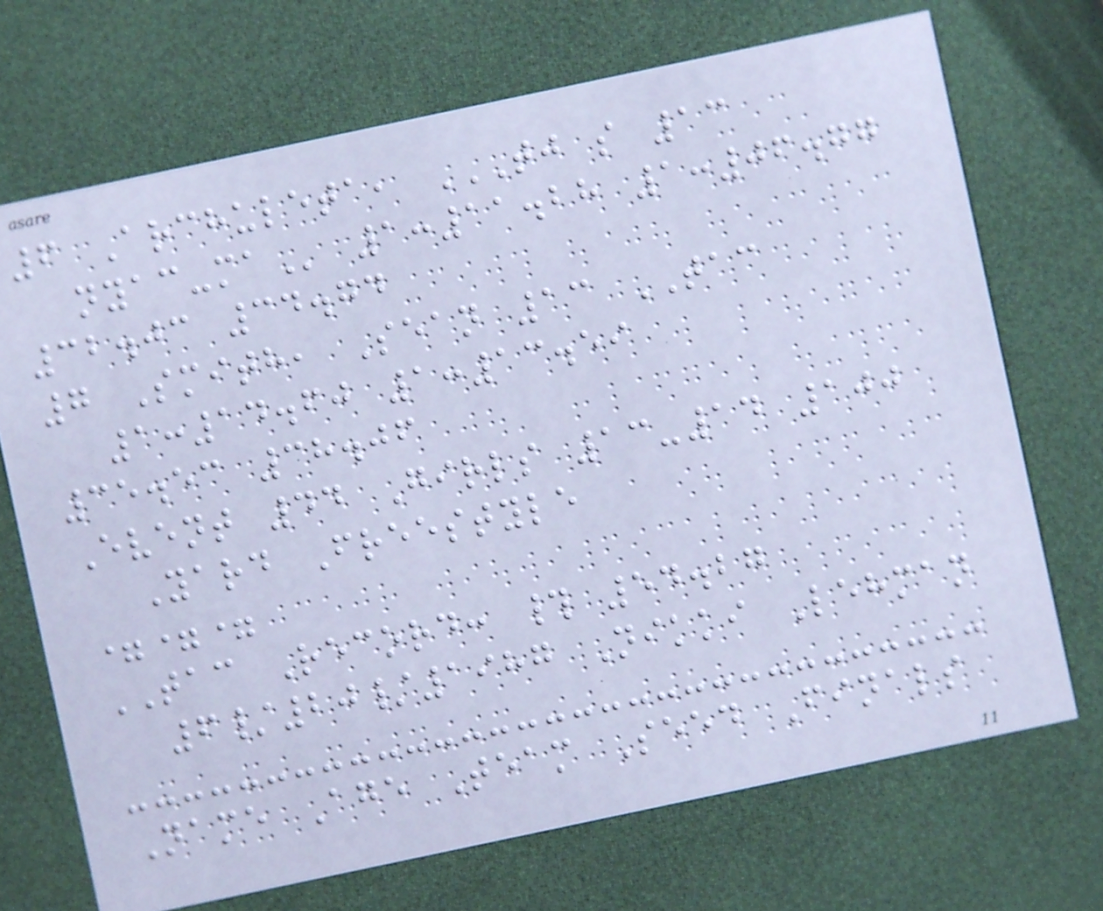6 Archuleta, TJ S 13
NYAC-MA 1:11.28 1:06.77
32.03 34.74
7 Smith, Sean 13 TAC
1:14.60 1:13.59
35.53 38.06
Event 44 Girls 13-14 100
Yard Freestyle
===
TAC Record: # 54.27
6/20/1987 Nikki Lehman
Name Age Team Seed Finals
